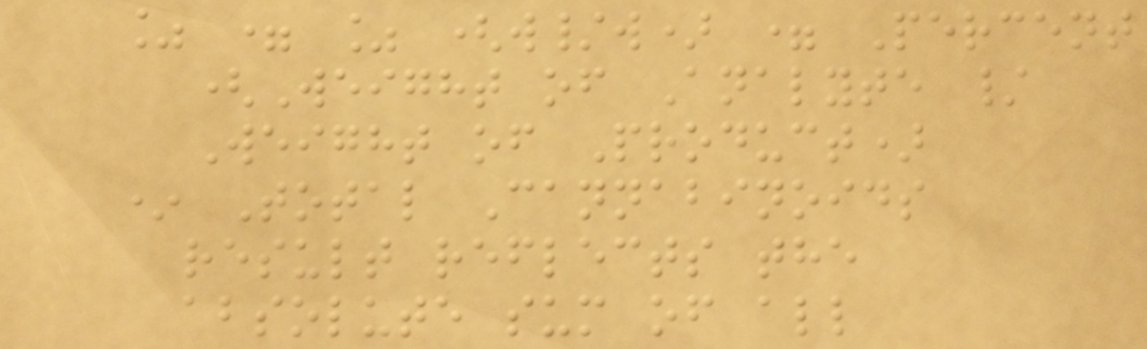% = % (w/w) = Percent
(Weight of Analyte /
Weight of Product)
* Total Cannabinoids
result reflects the
absolute sum of all
